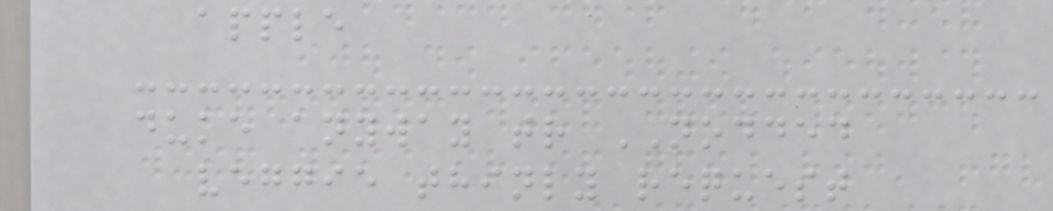apple
duke anyway tr NODDED
veggie thinly request
